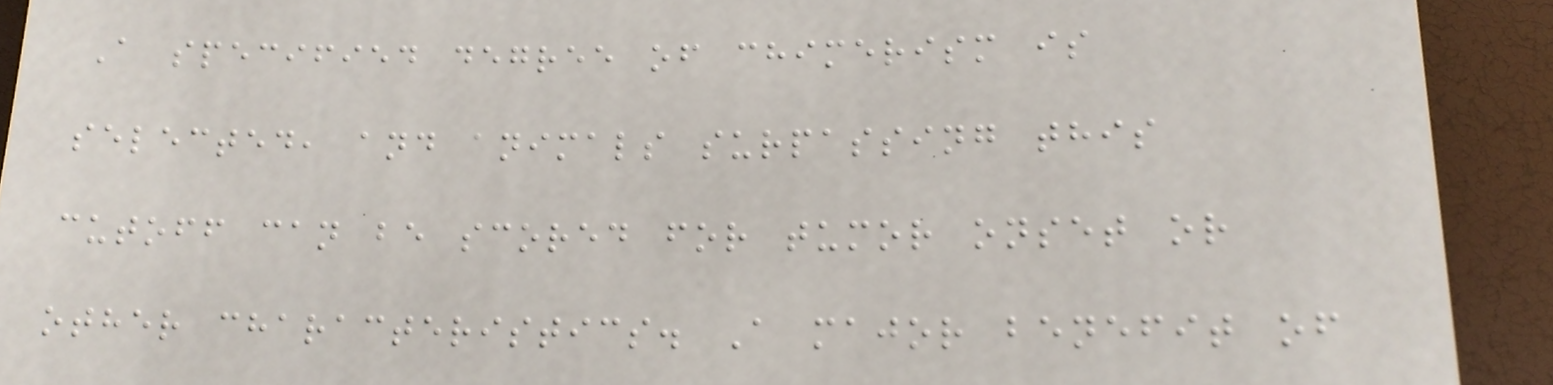A specified degree of chimerism is
selected, and animals surpassing this
cutoff can be scored for tumor onset or
other characteristics. A major benefit of
